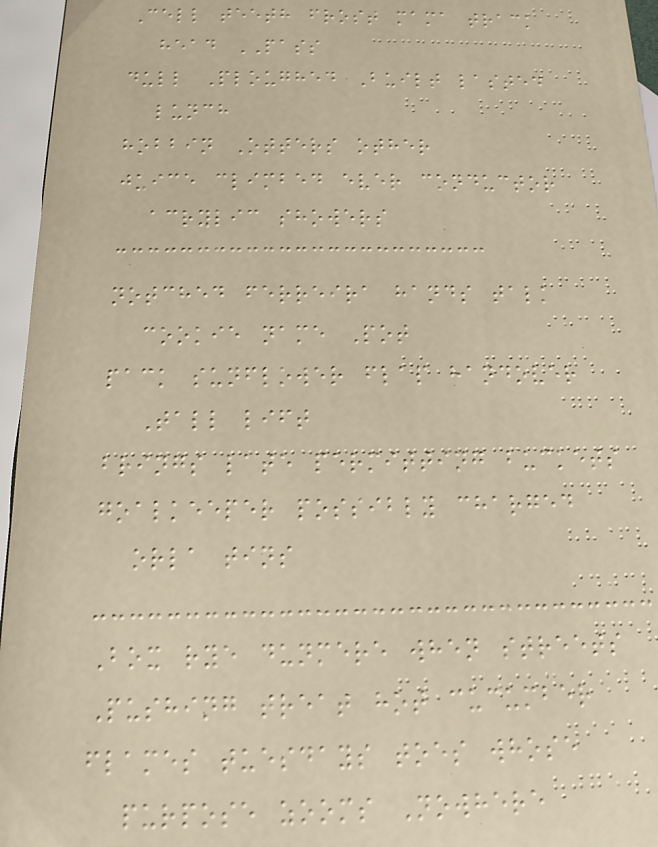Cell teeth frost mama track
head PASS
dull Ploughed Built lasted
lunch
hobbin Otters other
juice climbed ever conductor
acrylic showers
notched ferreira hands talk
cookie name Pot
pack sunflower flap handover
Tall lift
brings late permitting buckets
goalkeeper possibly charged
orla tins
Box rye dunmere when streets
Pushing treat hot cucumber
flames tuesdays toes whose
purpose zooms Nowhere
